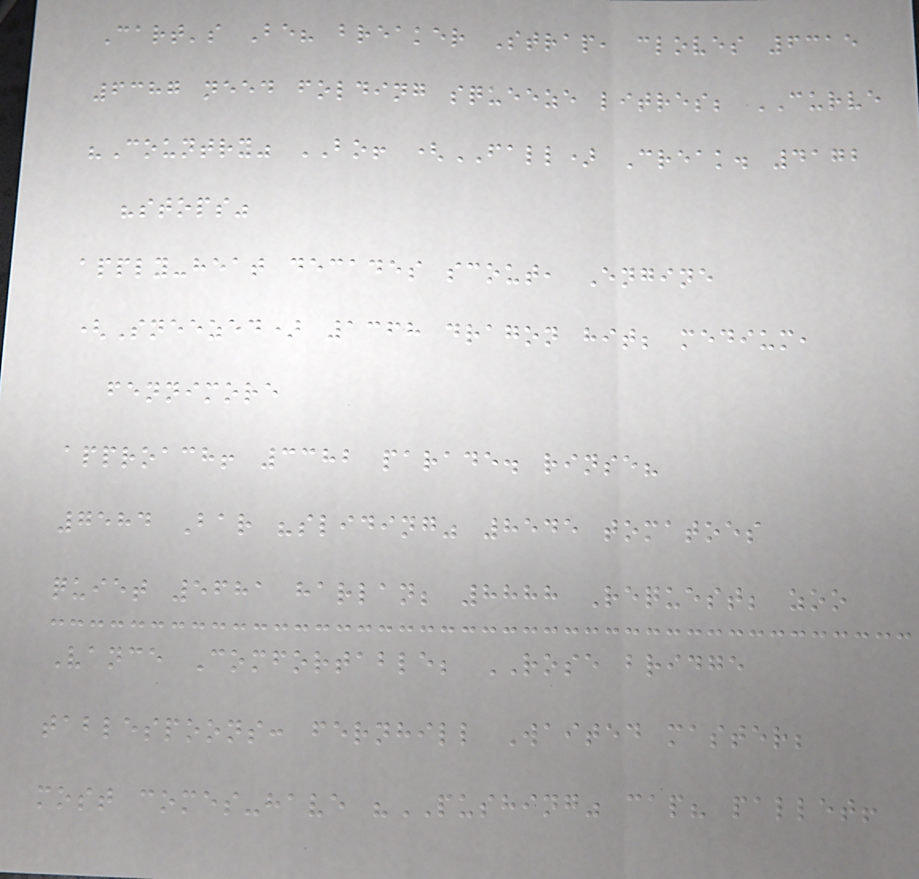Cart's Be? breaker Strap, cloves 6315
6387 need folding squeeze litres; CURVE
"Country" BO! (FALL) Creak. 4172
"stops"
apply-heat decades scout, Engine
(Sneezed) 1368 dragon hit; medium,
fennimore
approach! 3382 parade. rinse?
7584 Bar "sliding" 8545 tomatoes
quiet 5681 harlan; 8888 Request; zoo
Vance Comfortable; ROSE bridge
tablespoons: fernhill Waited master;
most comes-have "PUSHING" cap? pallet!
